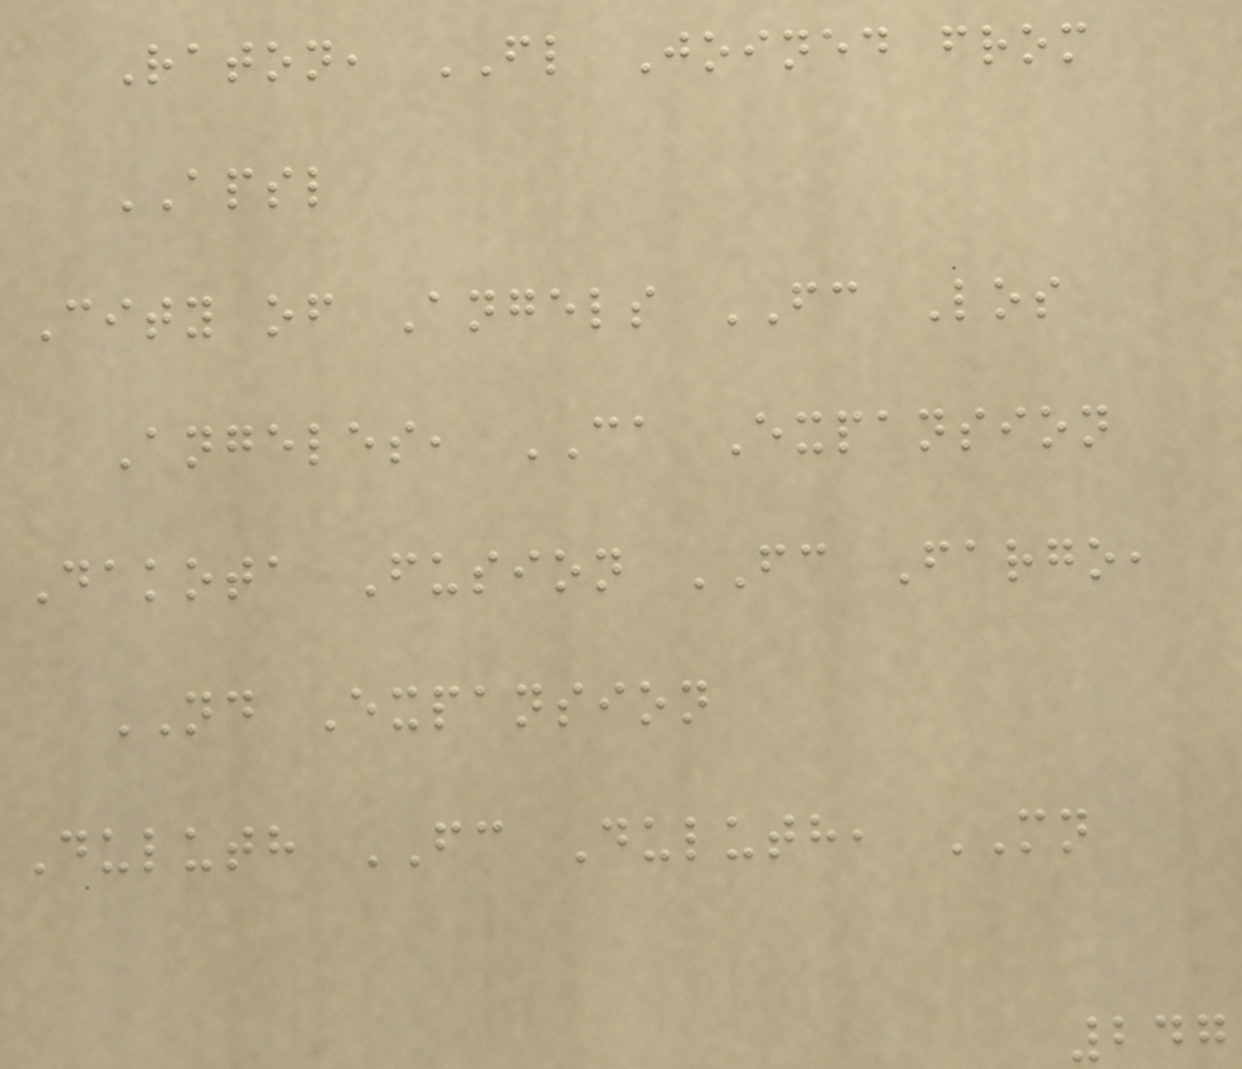Raton, FL Joined from
APSL
City of Angels FC Los
Angeles, CA Expansion
Dakota Fusion FC Fargo,
ND Expansion
Duluth FC Duluth, MN
247
